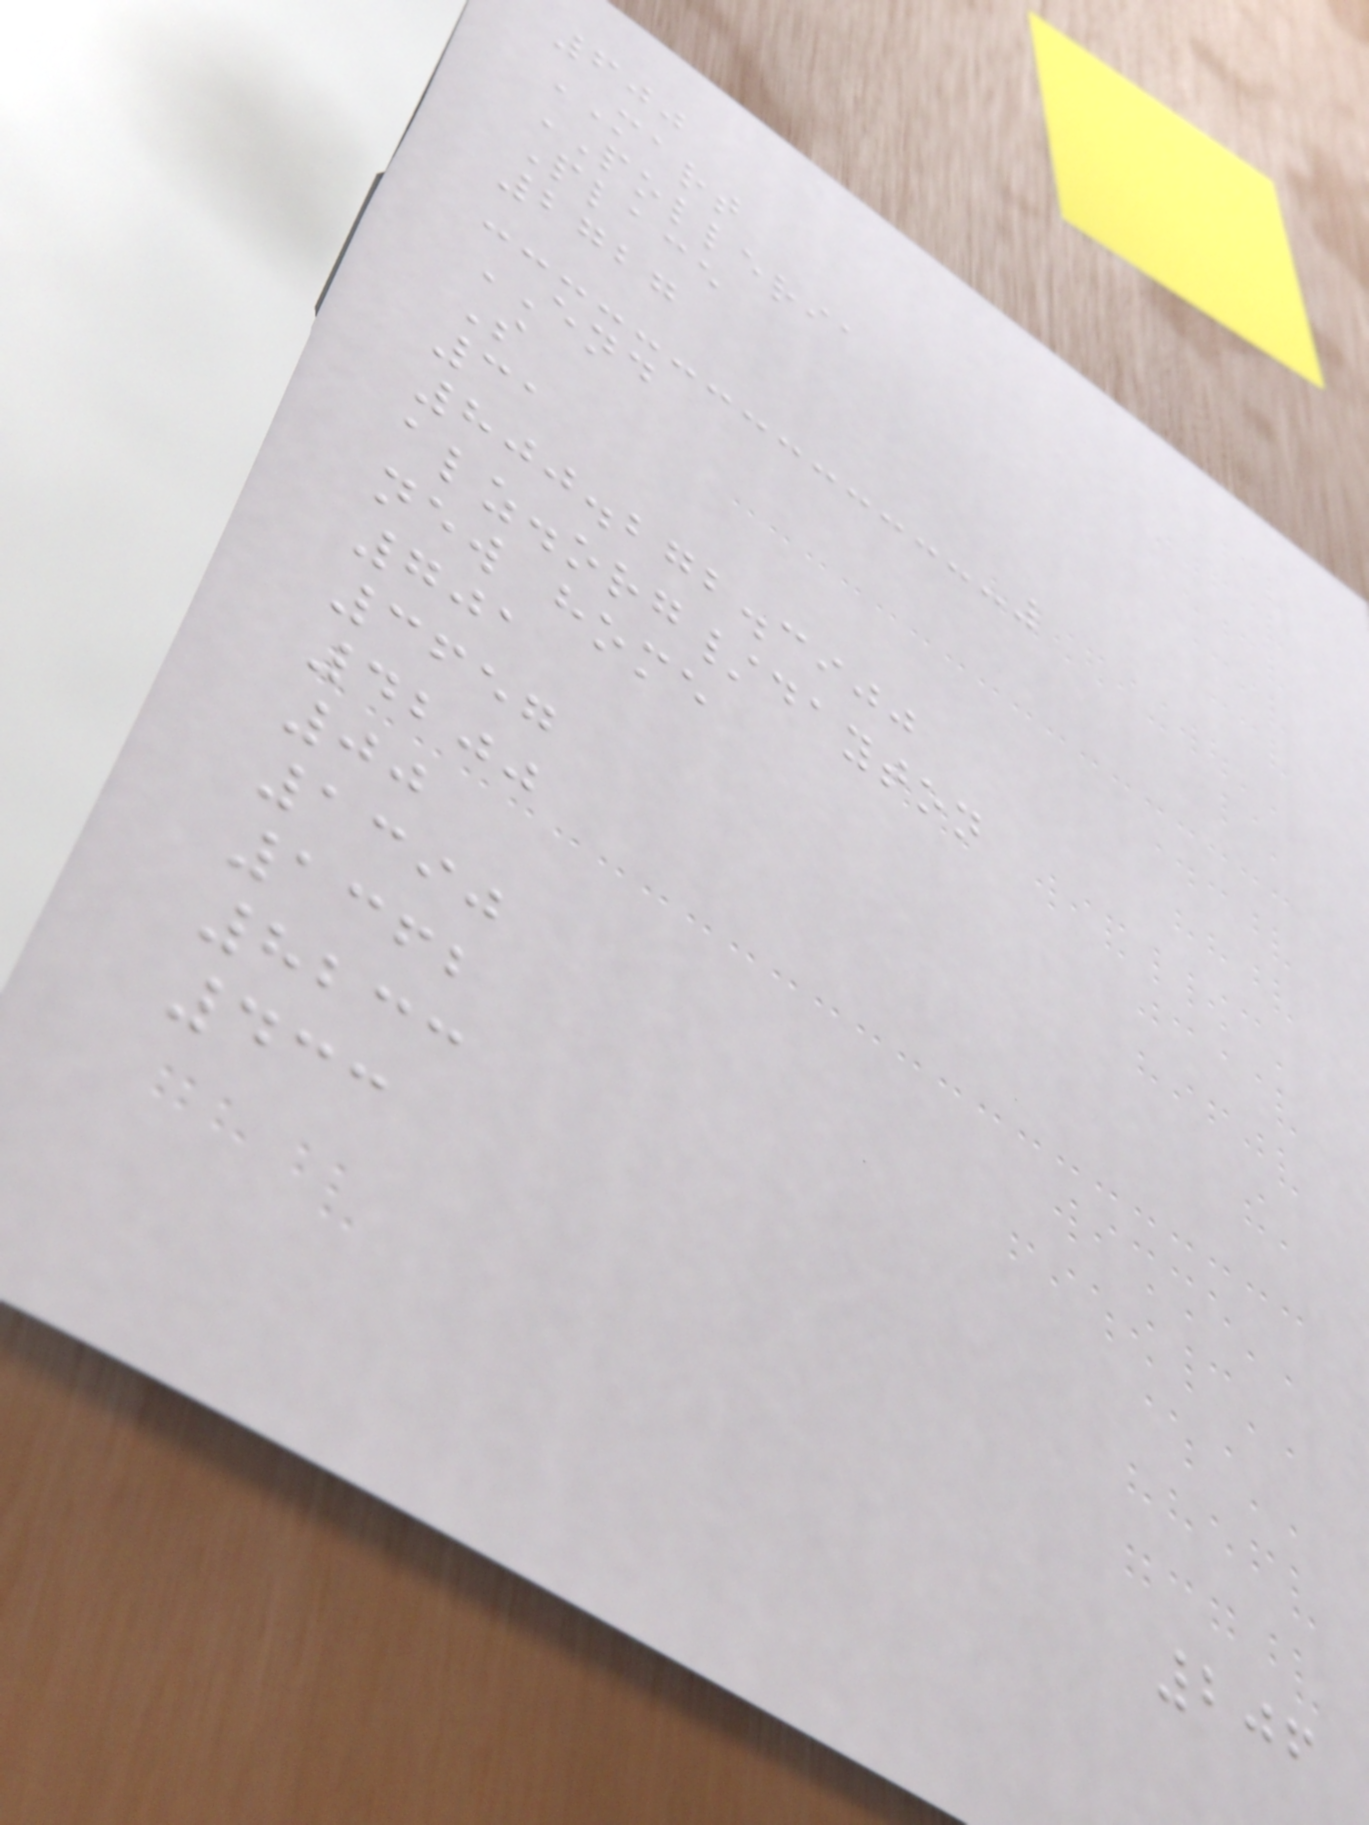600
MART
POLLERIA
Place
2727
END
S
31
800.272.3900
alz.org/dayton
new home
701
3657
4200
00
1390
1362
8233
433
206
